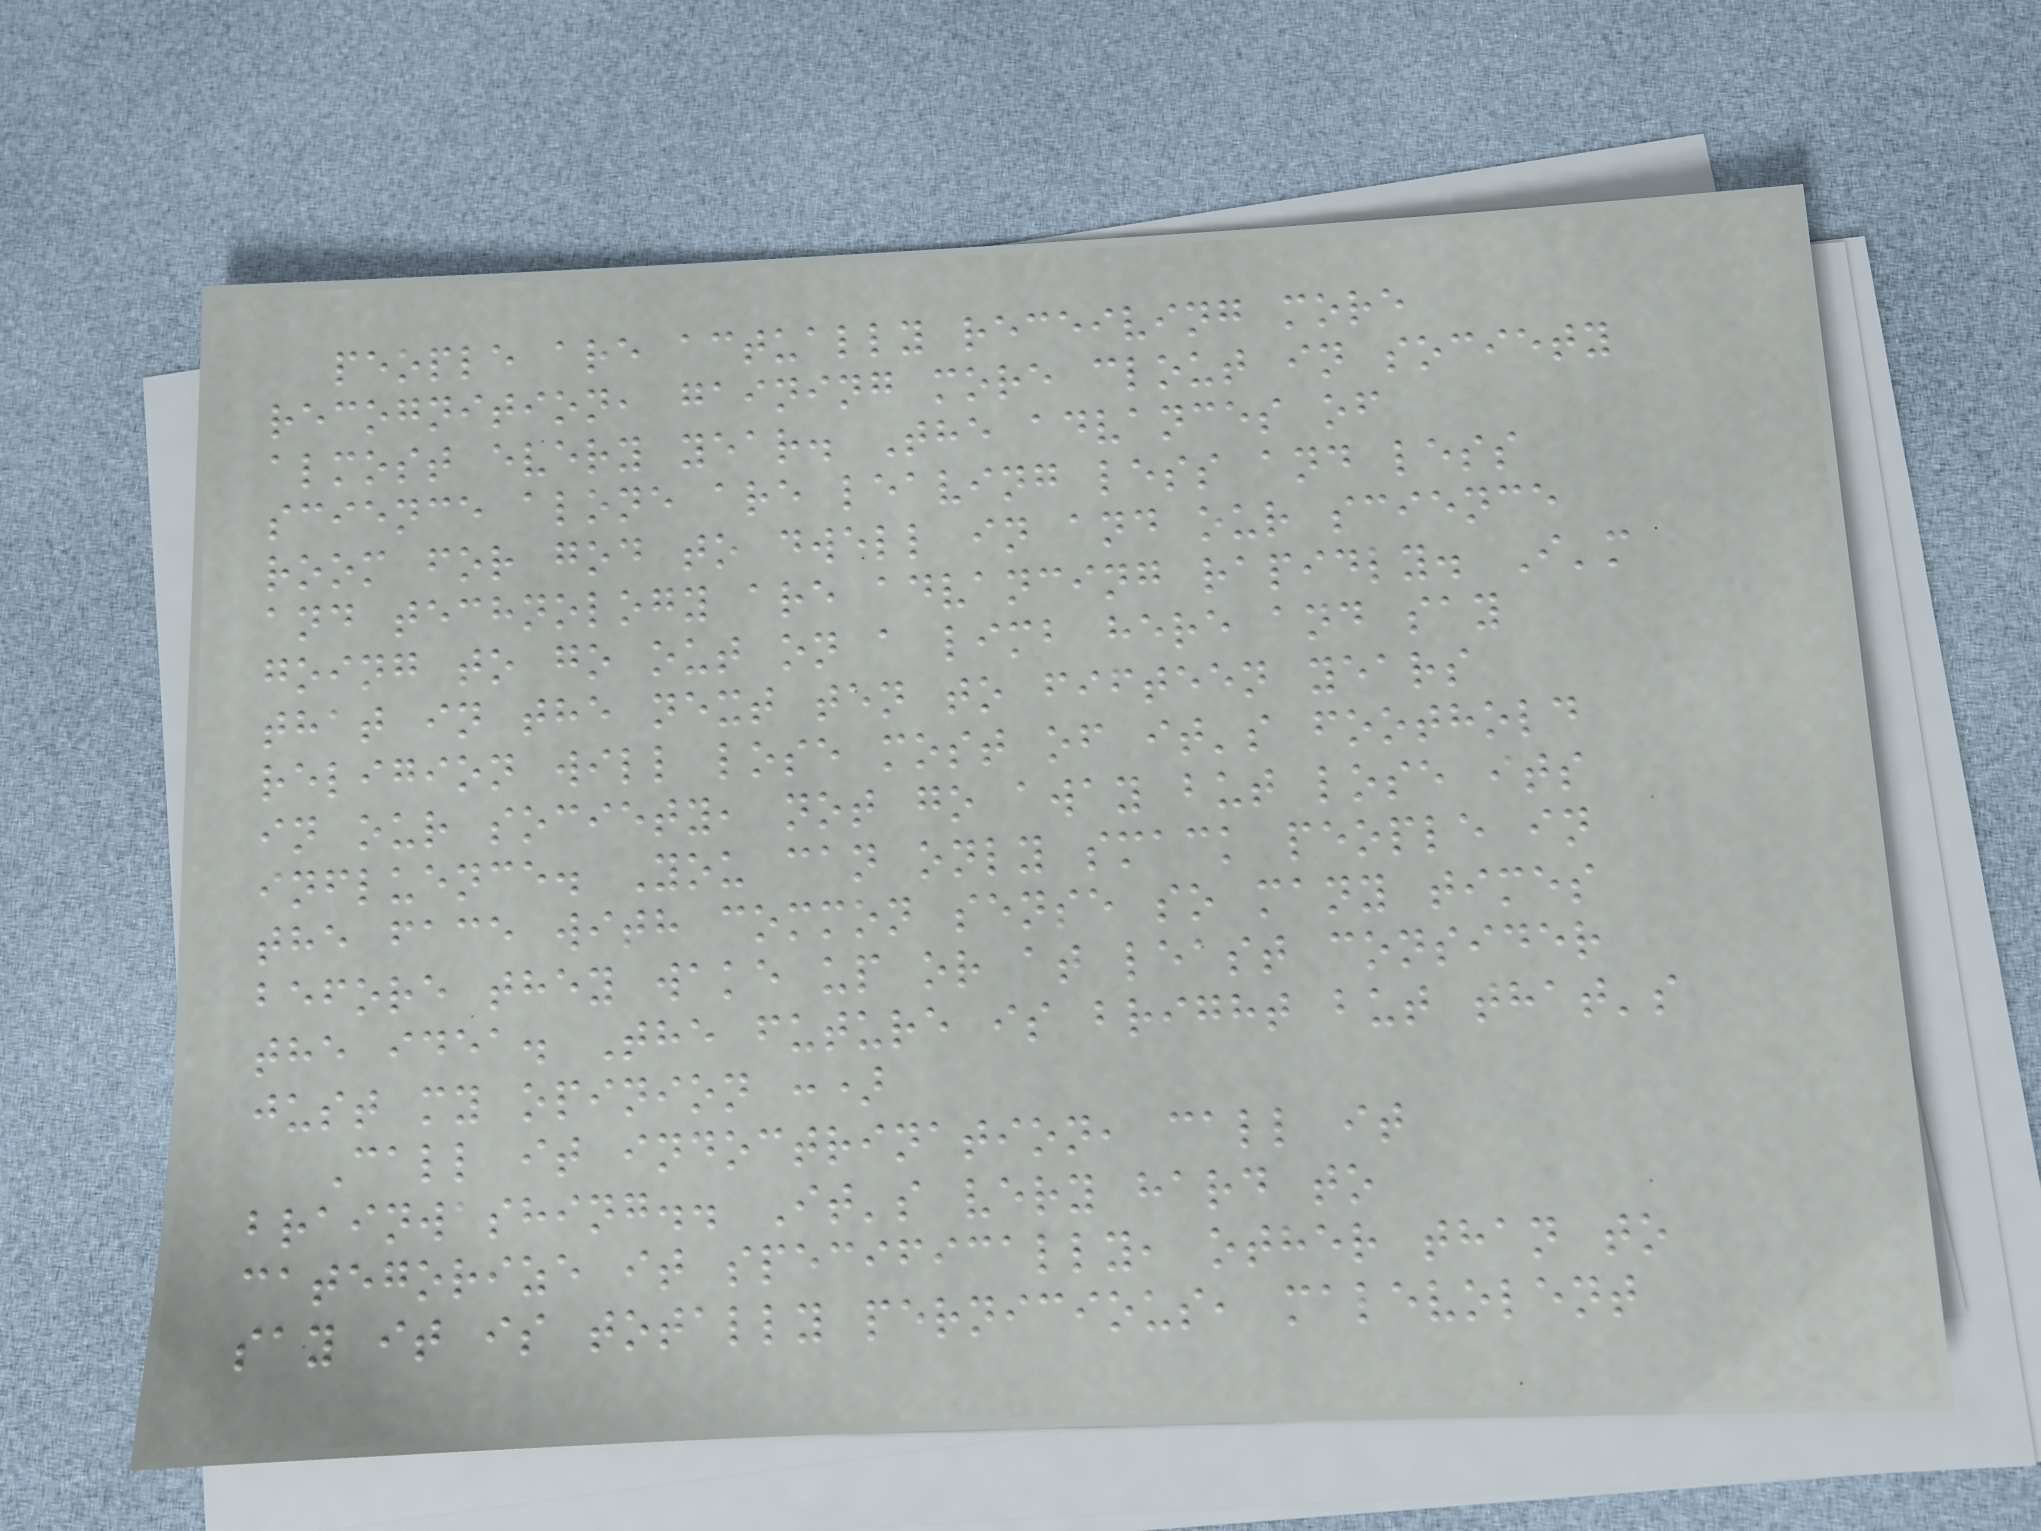people are actually receiving more
recognition, gaining more clout in society
almost every year. The advances of
science alone are leaving less and less
room for god to dwell in and our science
and technology are advancing rapidly. I'm
going to go out on a limb here and say
that in the next ten to fifteen years
religion will lose most of it's foothold
in our society, not go away but lose its
influence. You can only smack people in
the face with common sense so many times
before they wake up or at least consider
the idea. The future is bright but that's
just my opinion :)
Call it indoctrination, call it
brainwashing.. It's very hard to
categorize it specifically, other than to
say it is totally pernicious, malevolent
